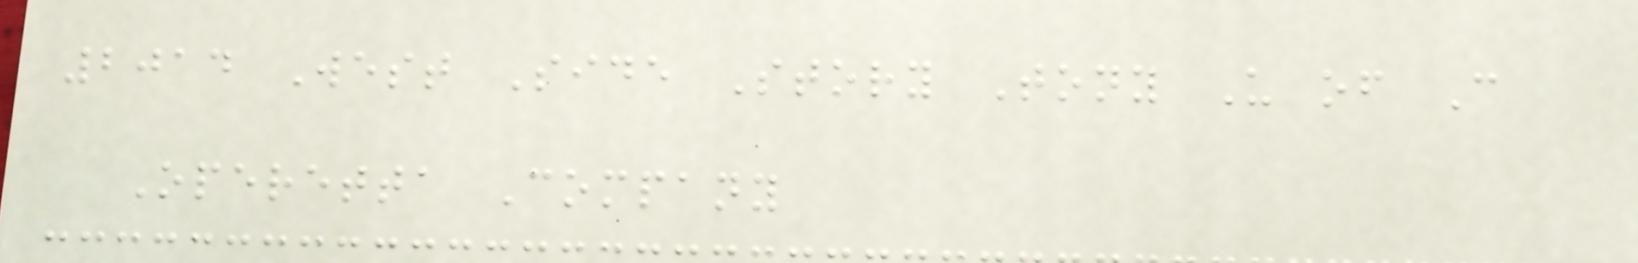2014 West Side Story Tony U of C
Operetta Company
